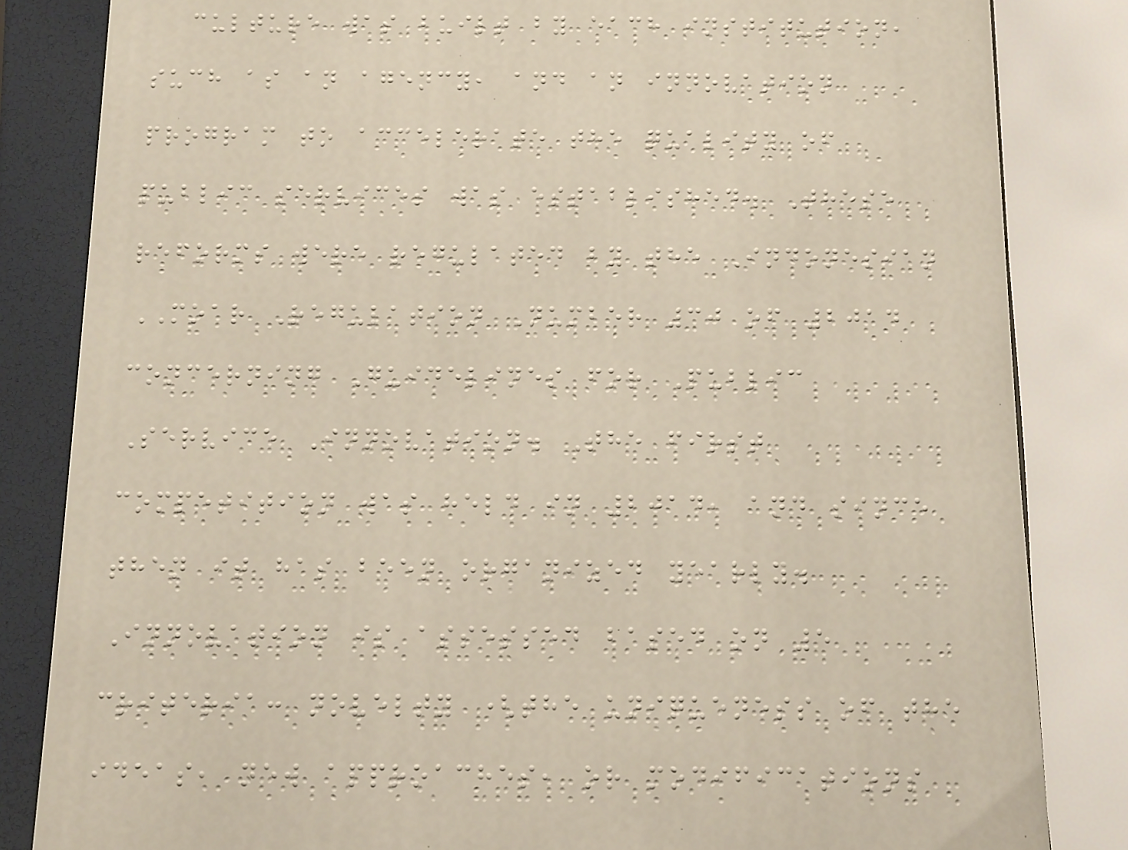culture was built by each institution,
such as an agency, and an innovation
program to accelerate the quality of
public services was established. These
reforms were regulated by the Indonesian
MOAR Regulation Number 30 of 2014
concerning Guidelines for Public
Service Innovation. The first
competition was held in 2014, and since
then it has been organized yearly.
Innovation is assessed based on 5
criteria: novelty (the uniqueness of the
ideas, new approaches, or modifications
